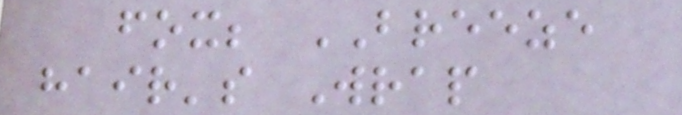fox; BREEZE
hair's Wrap
